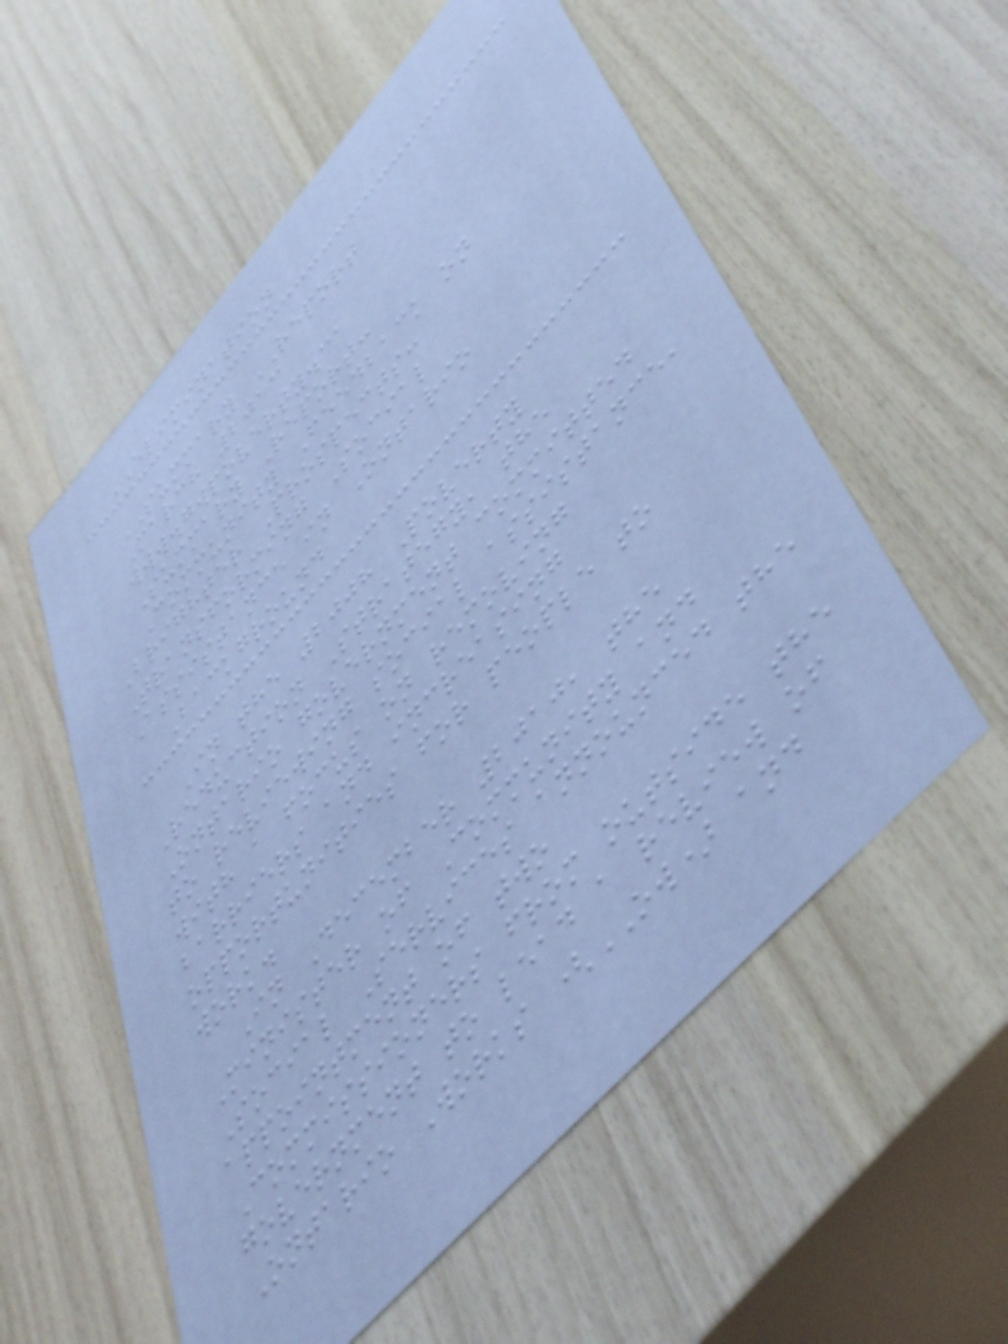ELIMINATION
SUMMARY REPORT
March 2013
www.gwpoverty.ca
Summary Report:
Community Feedback on
Brighter Prospects:
Transforming Social
Assistance in Ontario
Background
In the 2008 Poverty
Reduction Strategy, the
Ontario government committed
to reviewing social assistance,
with a focus on removing
barriers and increasing
opportunities for people to
work.
In December 2010, the
Minister of Community and
Social Services announced the
appointment of two
Commissioners from outside the
government to lead a review of
Ontario Works (OW) and
